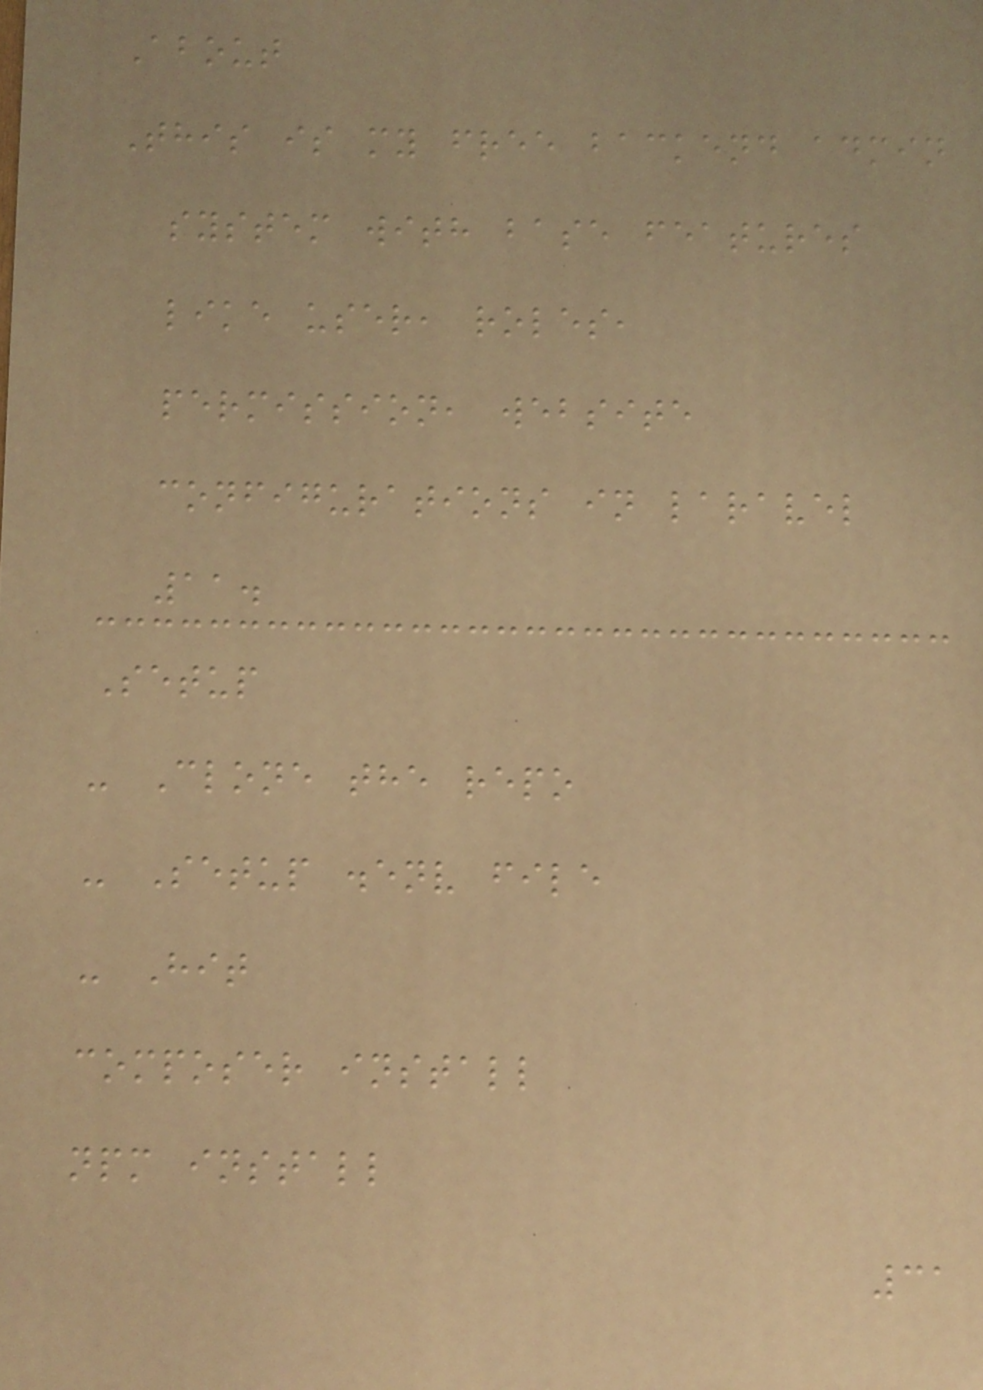About
This is my free backend admin
system with base features
like user, roles,
permission, website
configurations in laravel
11.
Setup
- Clone the repo
- Setup .env file
- Hit
composer install
npm install
31
